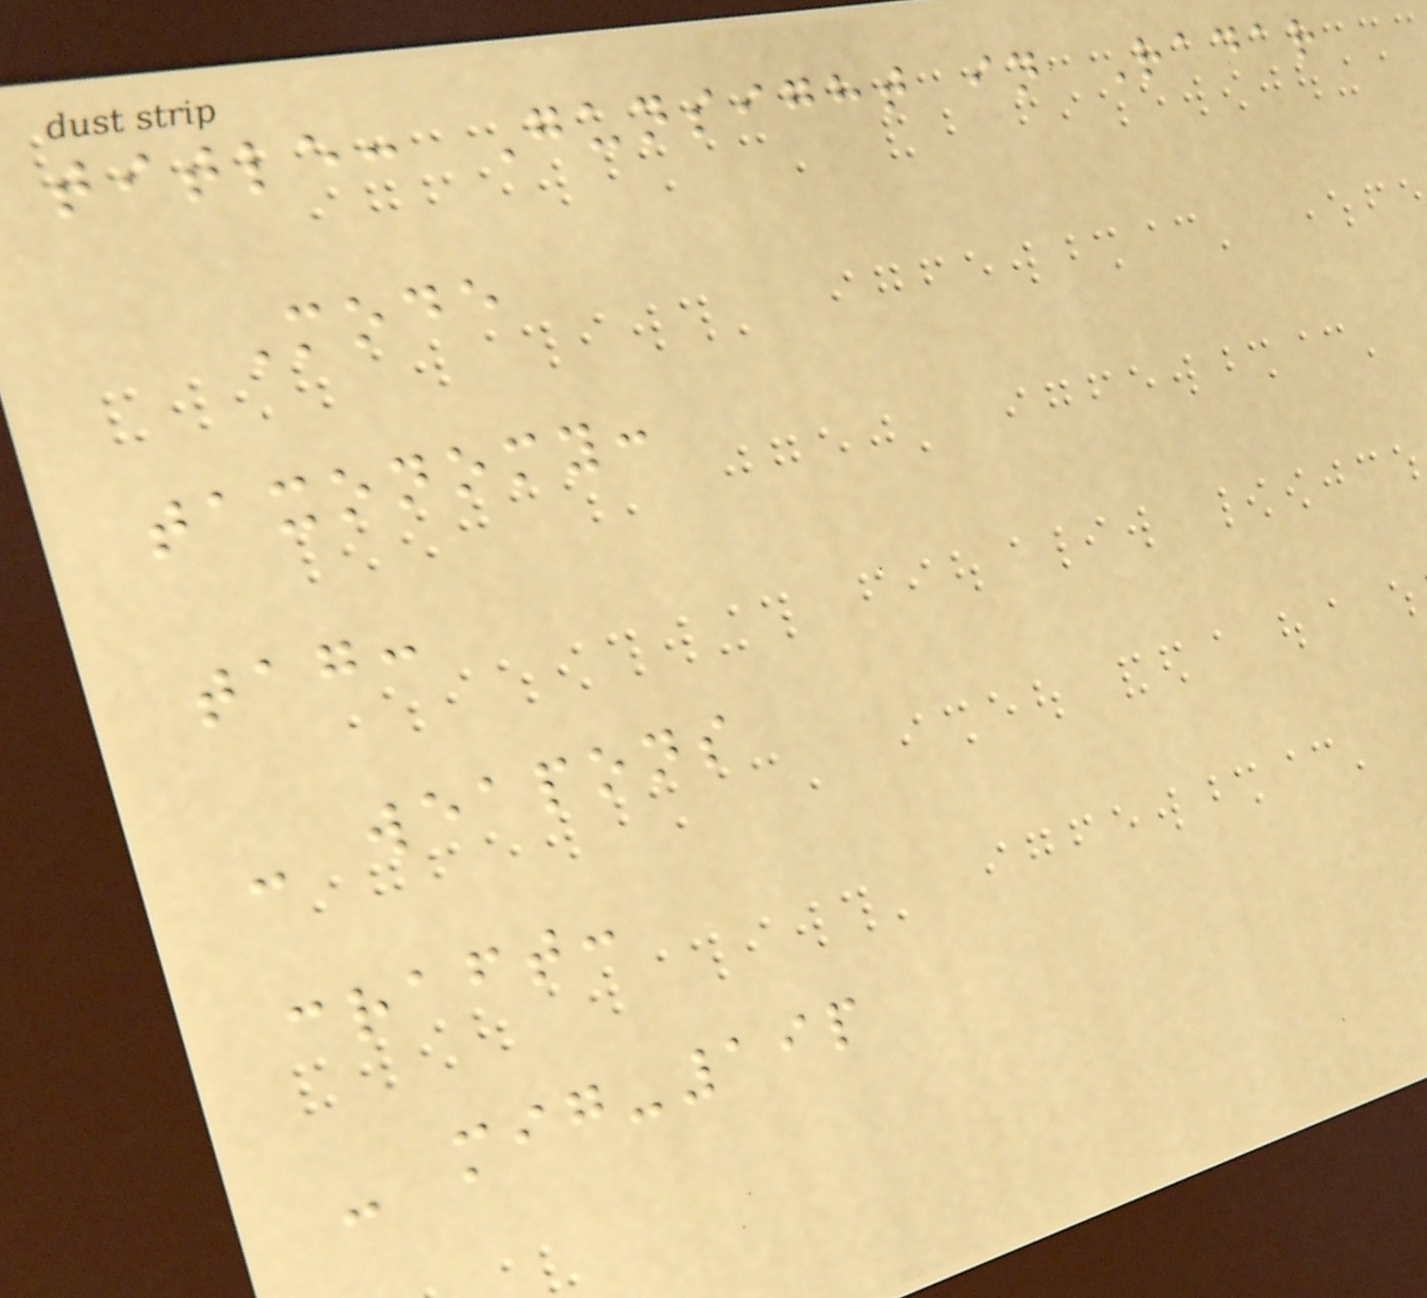title: Gunsight in Radar
Mode
taxonomy:
tag:
- weapons
craft:
- mig-19p
